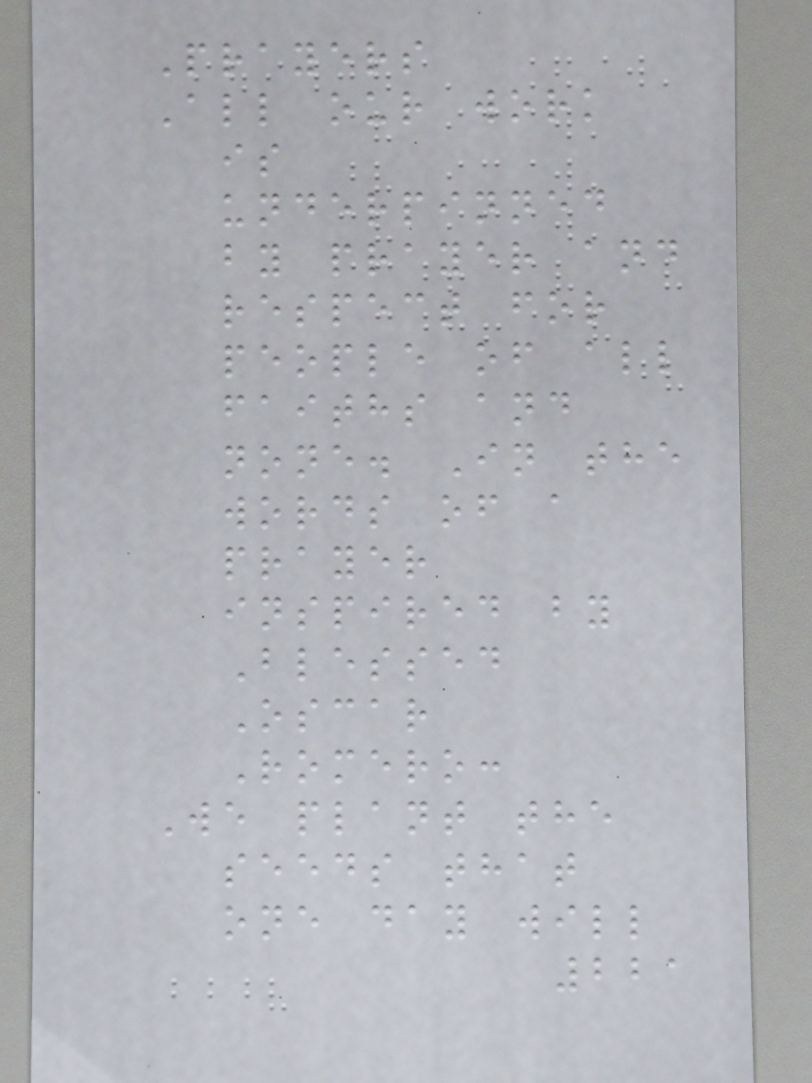Prayers
All our work
is
underpinned
by prayer and
respect for
people of all
faiths and
none. In the
words of a
prayer
inspired by
Blessed
Oscar
Romero:
We plant the
seeds that
one day will
221
